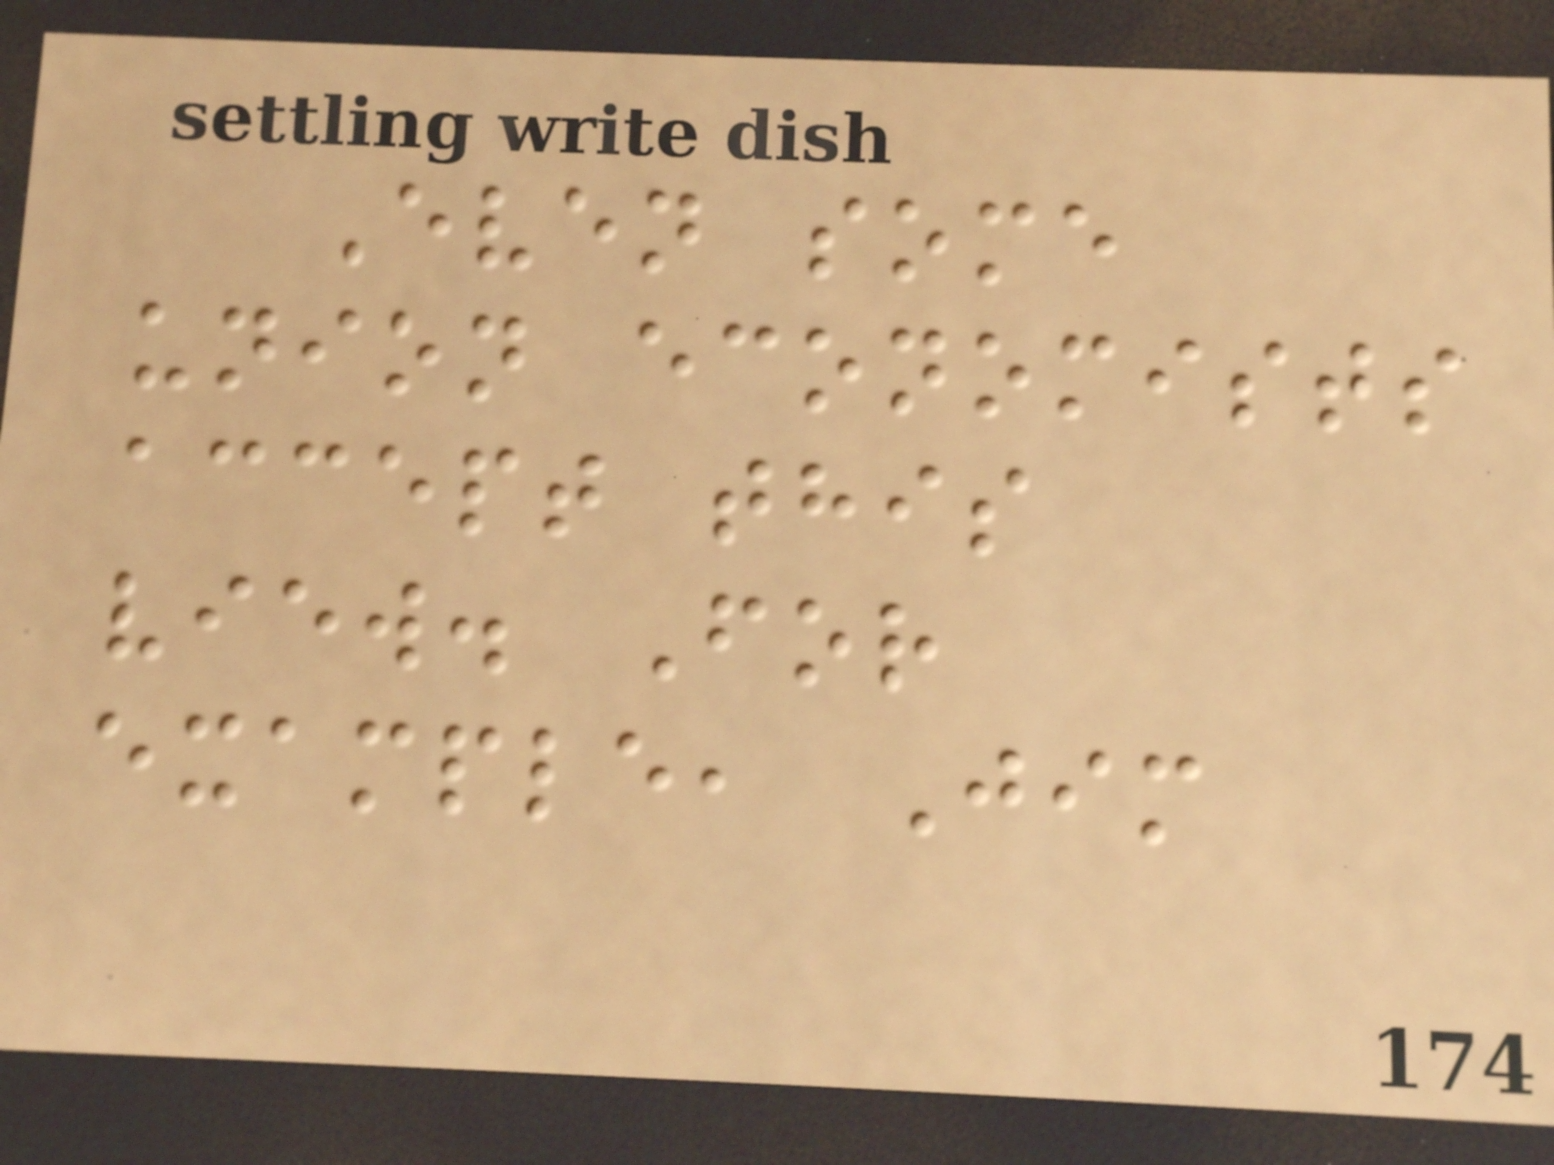Even some
union economists
accept this
view. For
example, Jim
